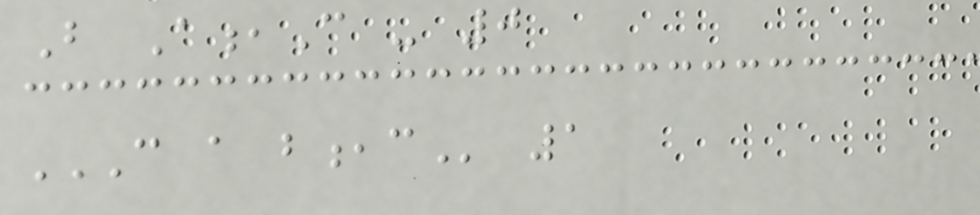B A,C - 0
C A B,C 1
